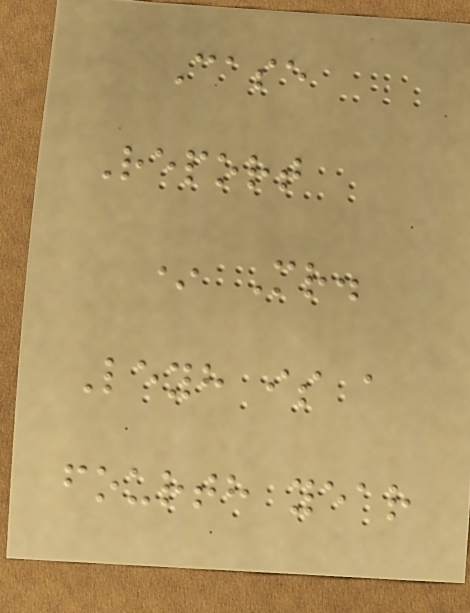Case
Report
* Mr.
Leyh is a
fourth year
